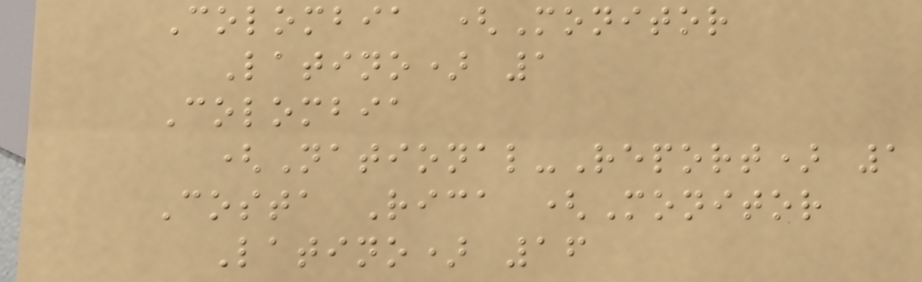Colombia (Monitor
Latino) 1
Colombia
(National-Report) 1
Costa Rica (Monitor
Latino) 16
